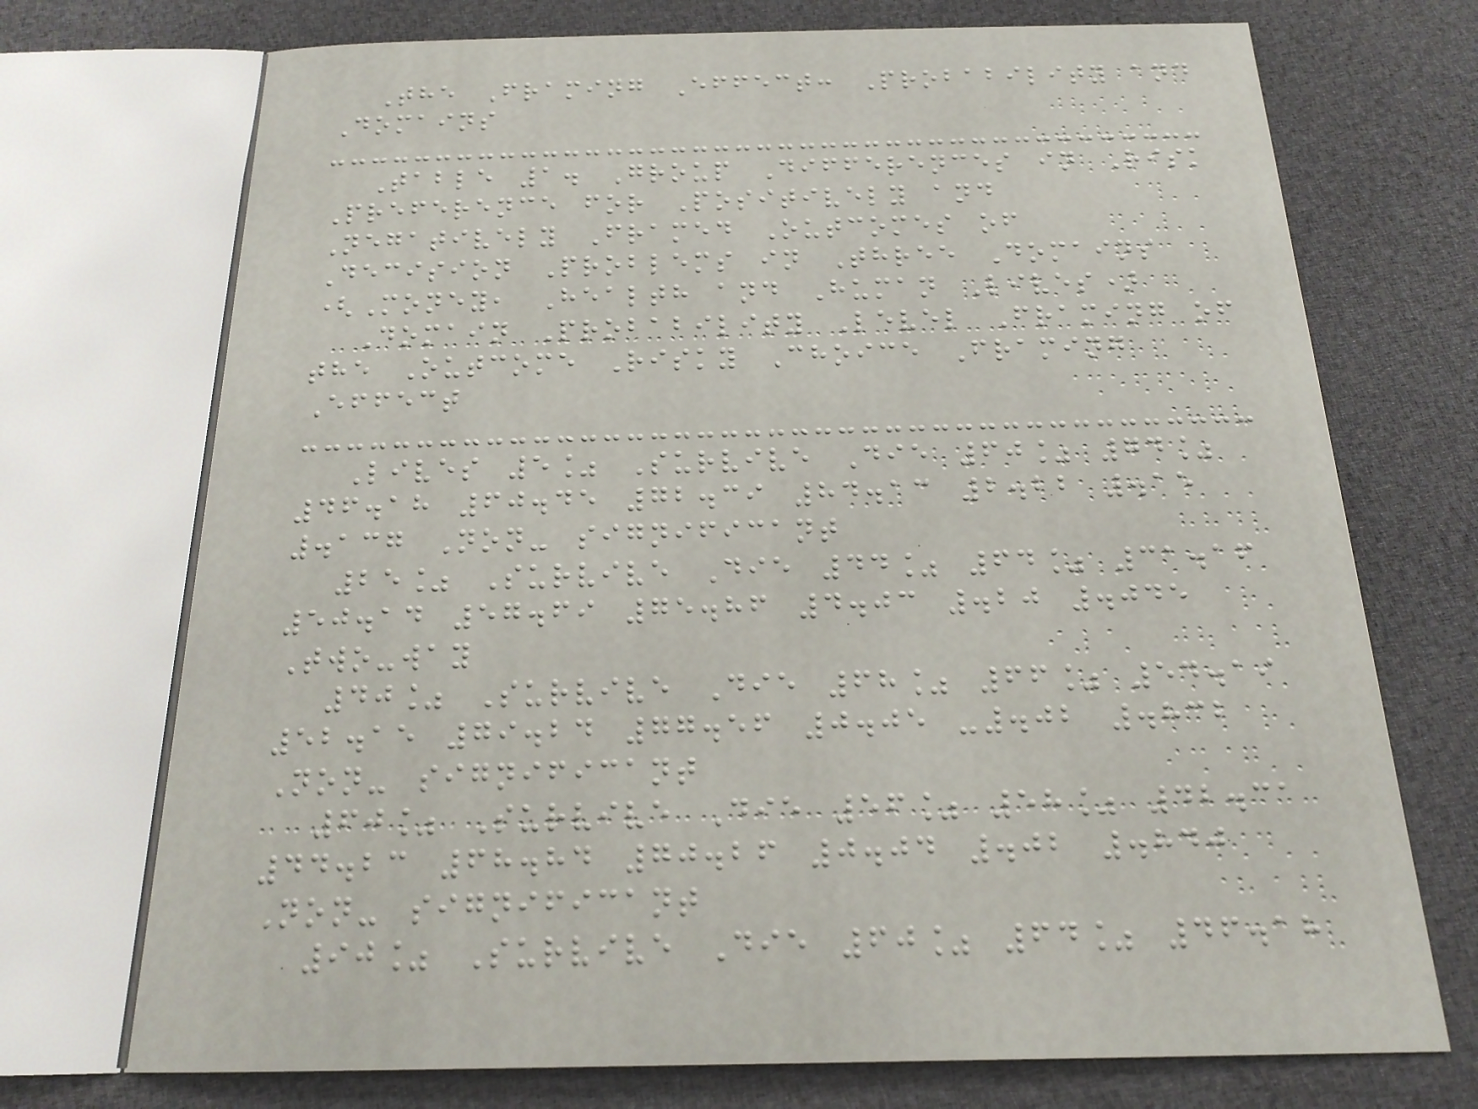The Framing Effect: Probability and
Domains
Table 1. Group Differences in Risk
Preference for Positively and
Negatively Framed Outcomes of
Decision Problems in Three Domains
(Money, Health and Human Lives)
Domain Probability Level Framing of
the Outcome Risky Choice Framing
Effect
Lives 5% Survive Die 60% 74%
46.18 60.45 72.39 84.13 2.22 .15
.137 Non- significant
25% Survive Die 44% 64% 31.16
50.14 57.69 75.86 4.03 .20 .045
Two-way
40% Survive Die 68% 66% 54.19
52.15 79.24 77.56 0.05 -.02 .832
Non- significant
60% Survive Die 56% 58% 42.31
44.23 68.84 70.26 0.04 .02 .840
Non- significant
90% Survive Die 60% 64% 46.18
